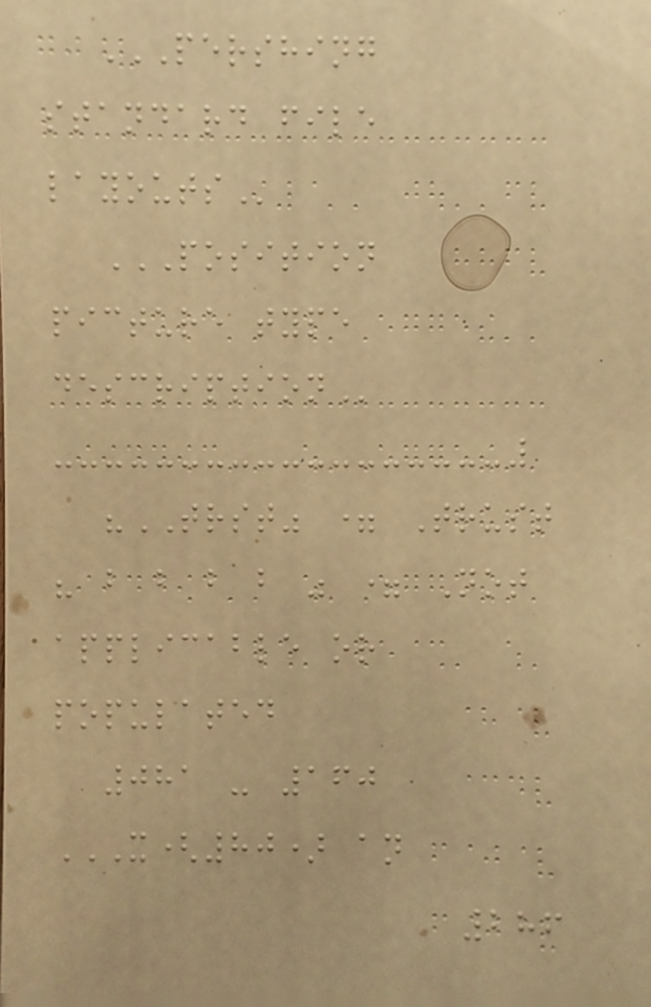PERSHING
STANDARD FILE
LAYOUTS
POSITION
PICTURE TYPE
DESCRIPTION
"TRST" = Trust
" b b b b " = Not
applicable or
populated
081 - 160
X(80) AN
286
